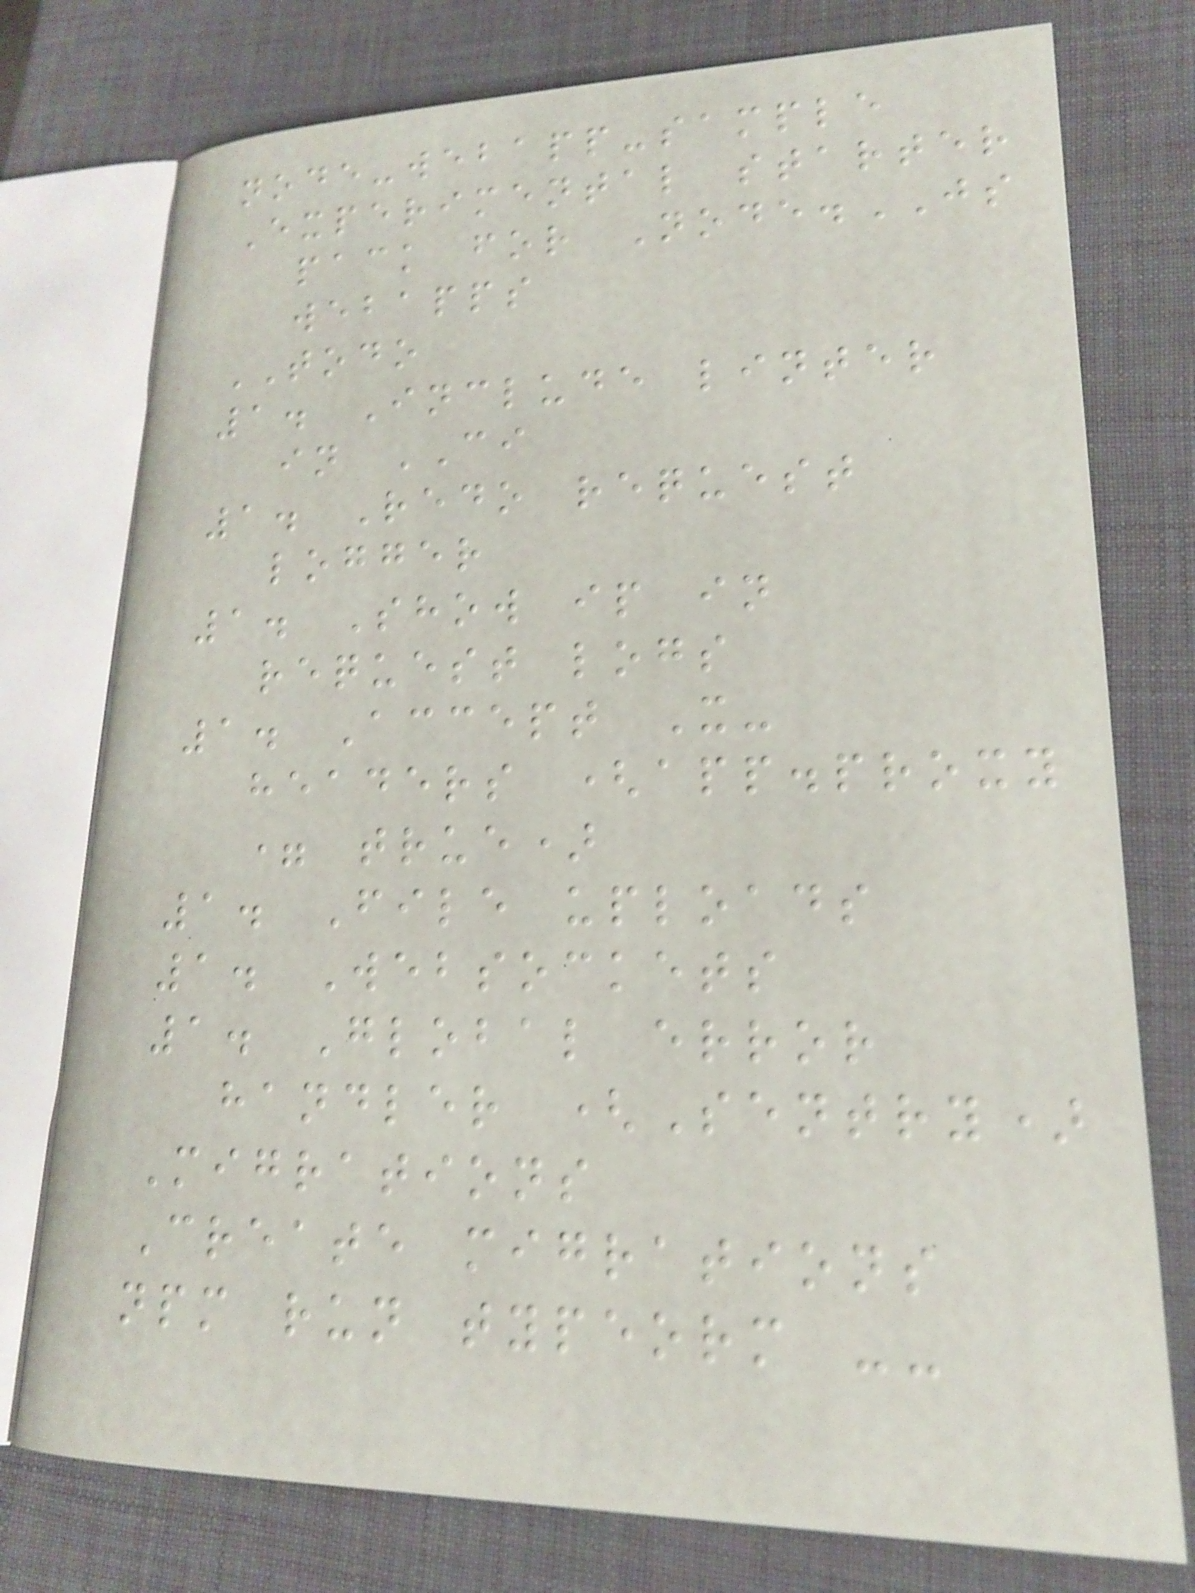node-webapp-sample
Experimental starter
pack for Node.JS
webapps
TODO
1. Include linter
in CI
1. Redo request
logger
1. Show ip in
request logs
1. Accept X-
headers (app.proxy
= true)
1. File uploads
1. Websockets
1. Global error
handler (Sentry)
Migrations
Create migrations
npm run typeorm --
